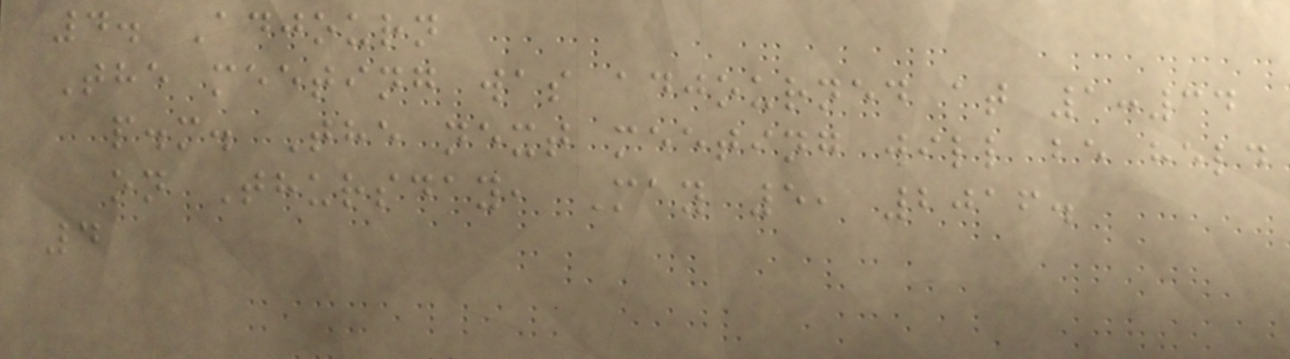4. Adjourn
The meeting was adjourned at 1:34
p.m. The next meeting will be held
on Thursday, May 5, 2016.
4
